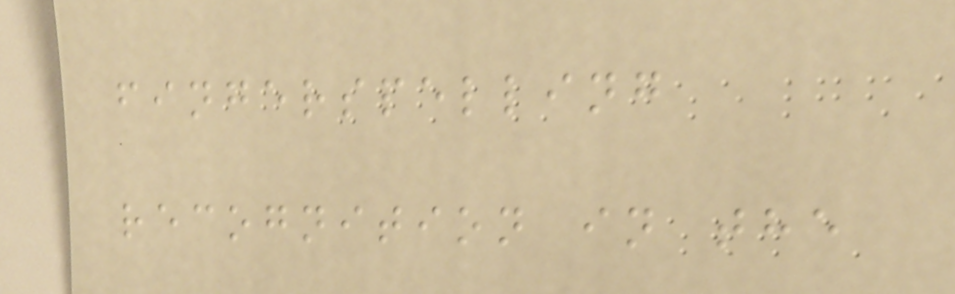fingerspelling
recognition in the
